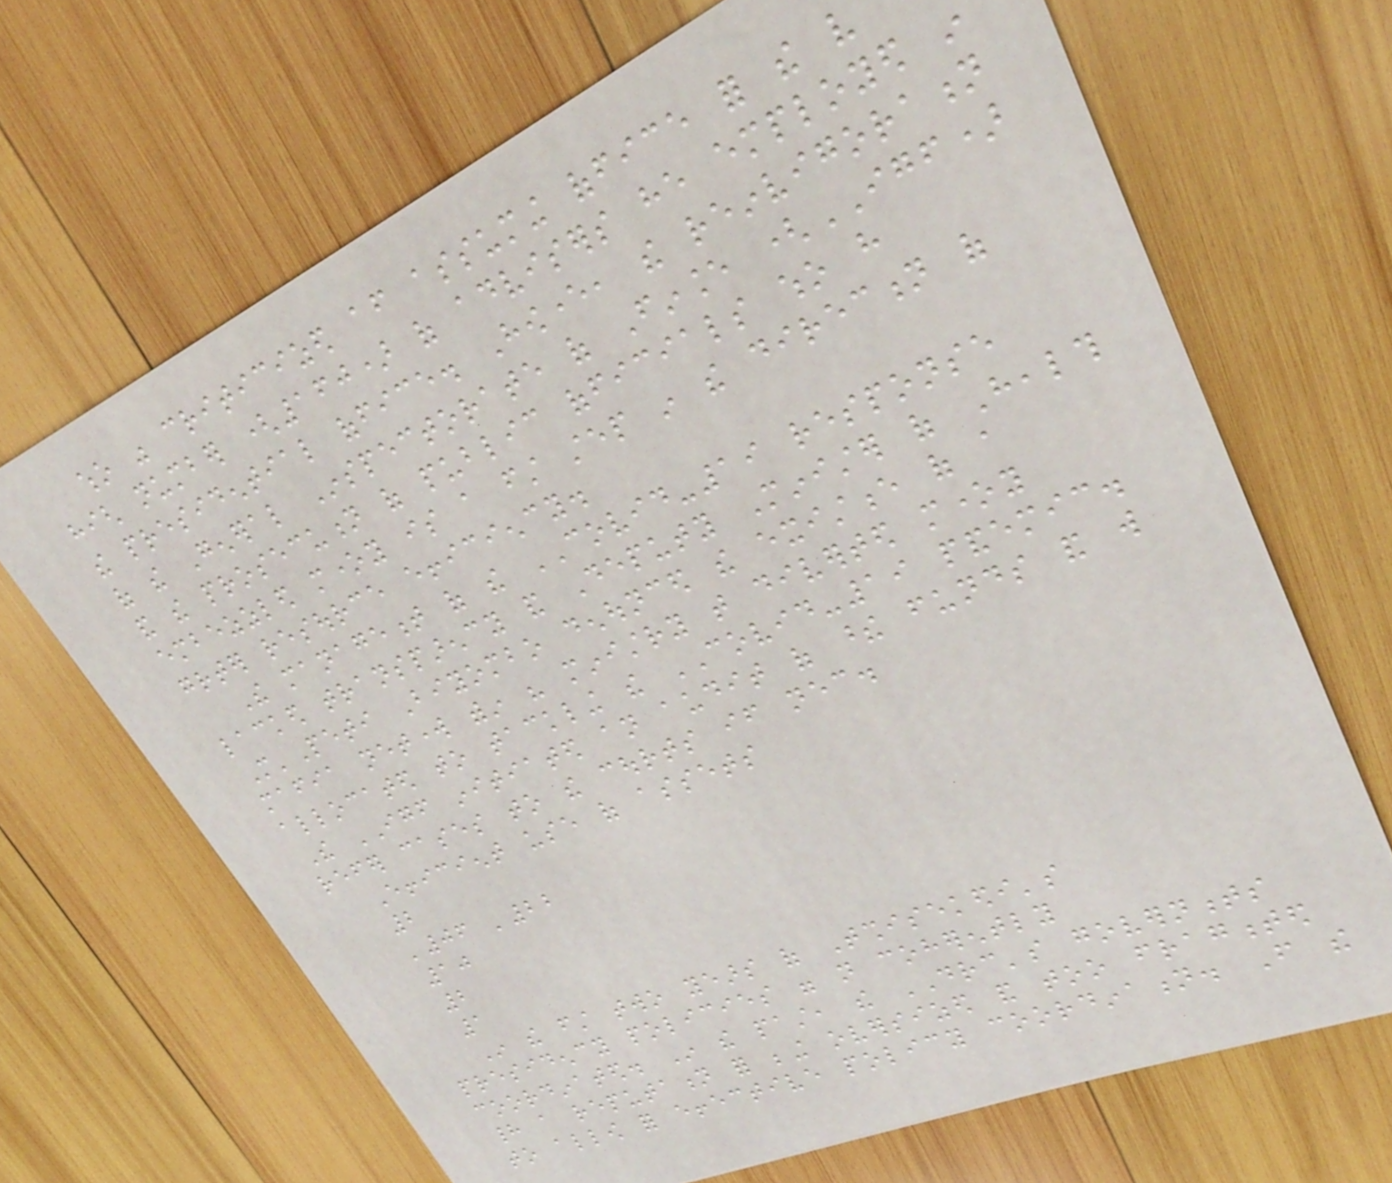who was criticized after assuming office for the very
high number (160) of advisers he employed in
the presidential office. However, the reinvigoration
of the General Inspectorate of Finance (IGF)
and the prosecution of public officials who have
embezzled money is a first step in the direction of
greater resource efficiency.
The management of the COVID-19 response
lacked transparency and Deputy Minister of Health
M'Peti Biyombo denounced the existence of a
mafia network within his ministry that diverted money
allocated to tackling the COVID-19 pandemic.
The IGF initiated an audit of these funds and will
refer cases to the courts if necessary.
Efficient use of assets
2
'06 '22
10
2
1
In the first two years of Tshisekedi's
presidency policies were not coherently
coordinated. In the past, the DRC's governments
had a reputation for being oversized and too fragmented
to allow for effective policy coordination. From the
